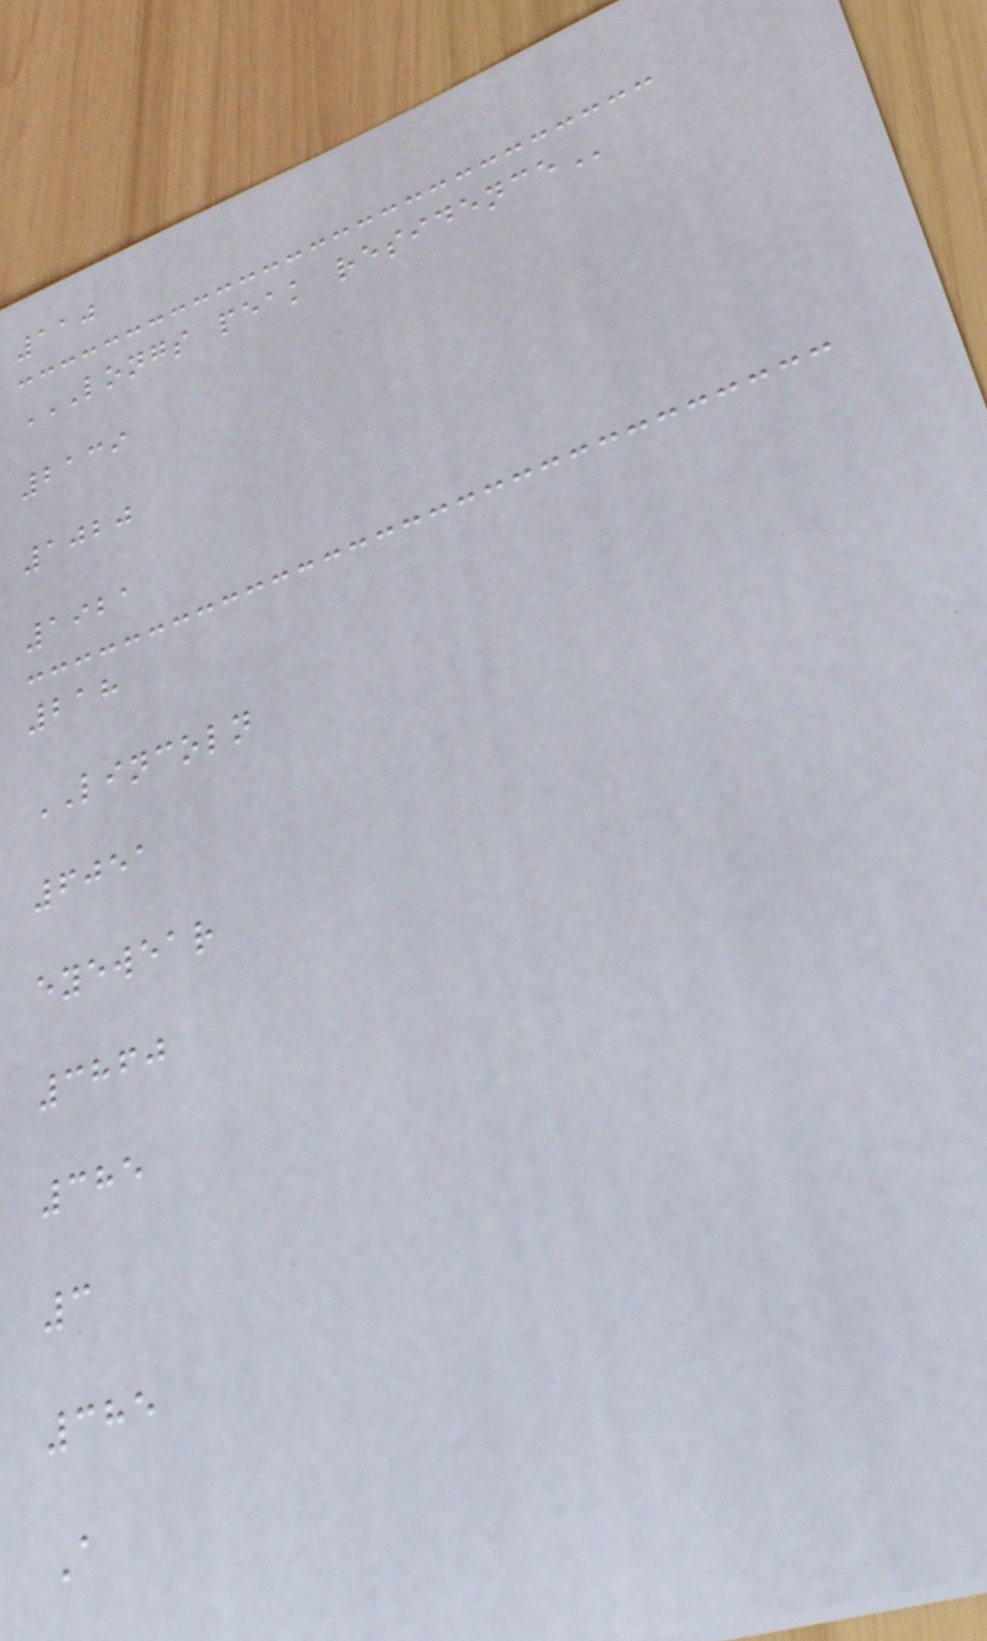110
LONGS PEAK RESIDENCE
2139
1020
1921
218
LINCOLN
6051
eyewear
3860
385
3
385
A
